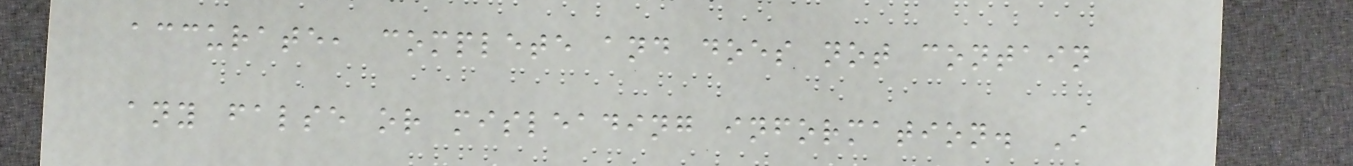accurate, complete and does not contain
any false or misleading information. I
